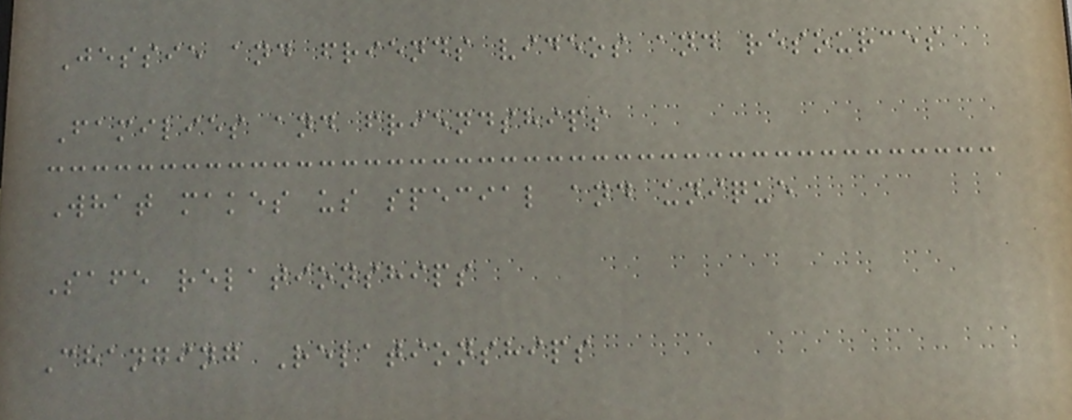Jessie and friends videos and resources
Families and friendships
What makes us special and unique
Safe relationships
Changing Relationships
